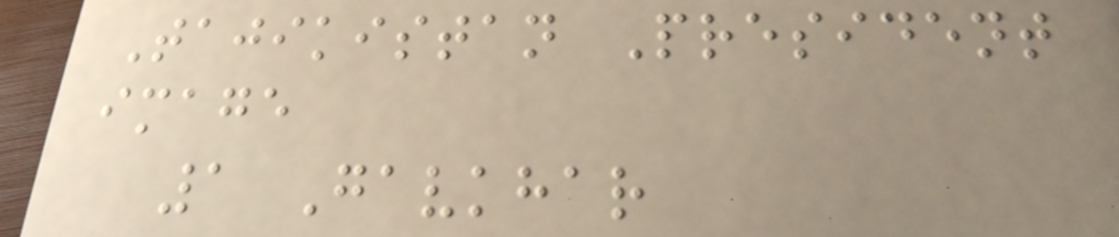Tajikistan President
image
1 Gavkhar
